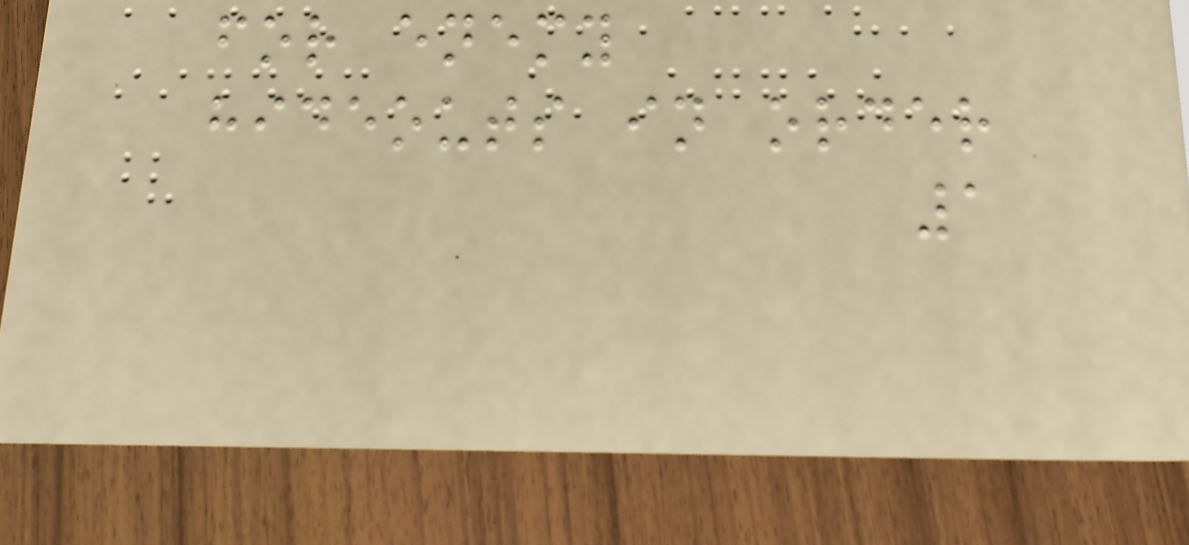for enemy
hideouts in order
1
